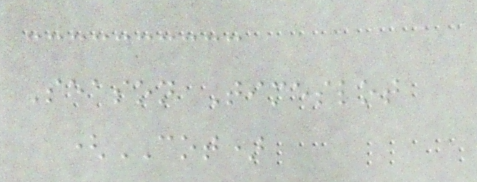Season Timeslot
(COT)
